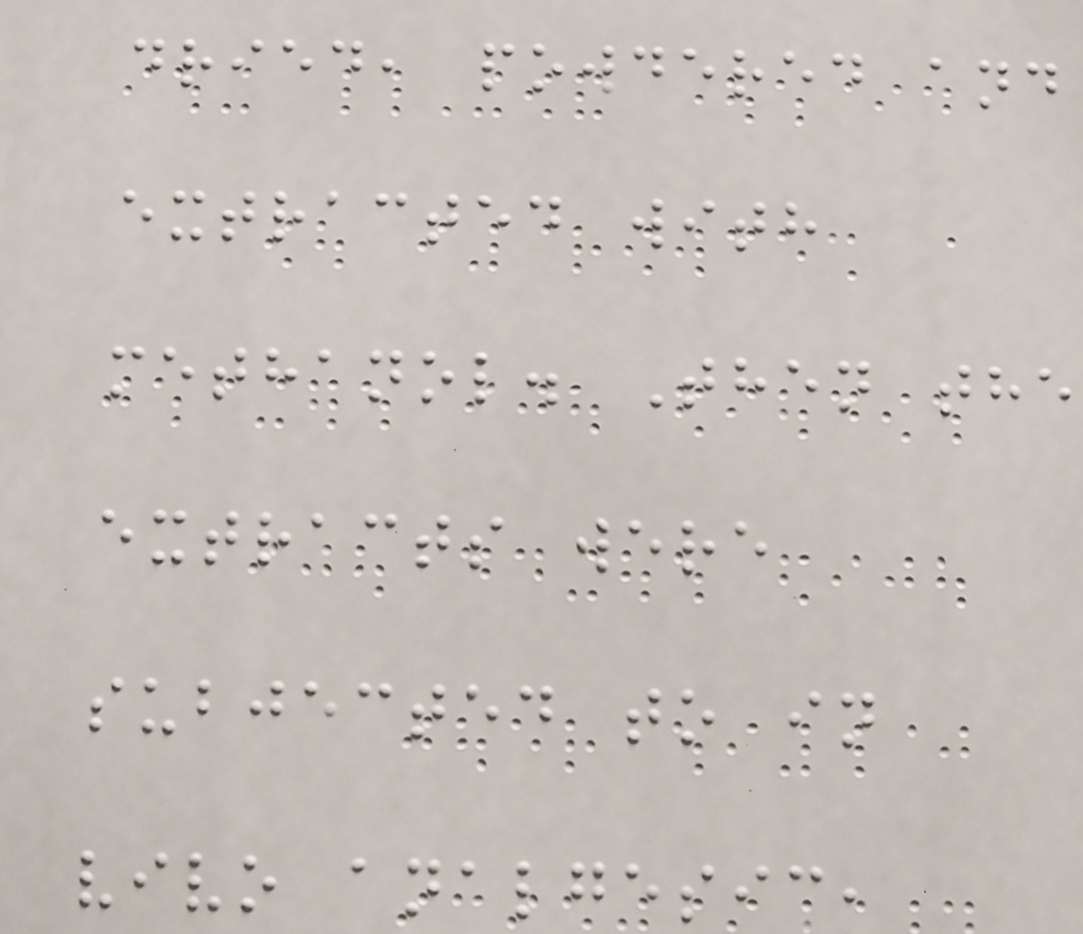dried, powdered and
extracted with
methanol. Then the
extracts were
subjected to in
vivo analgesic,
